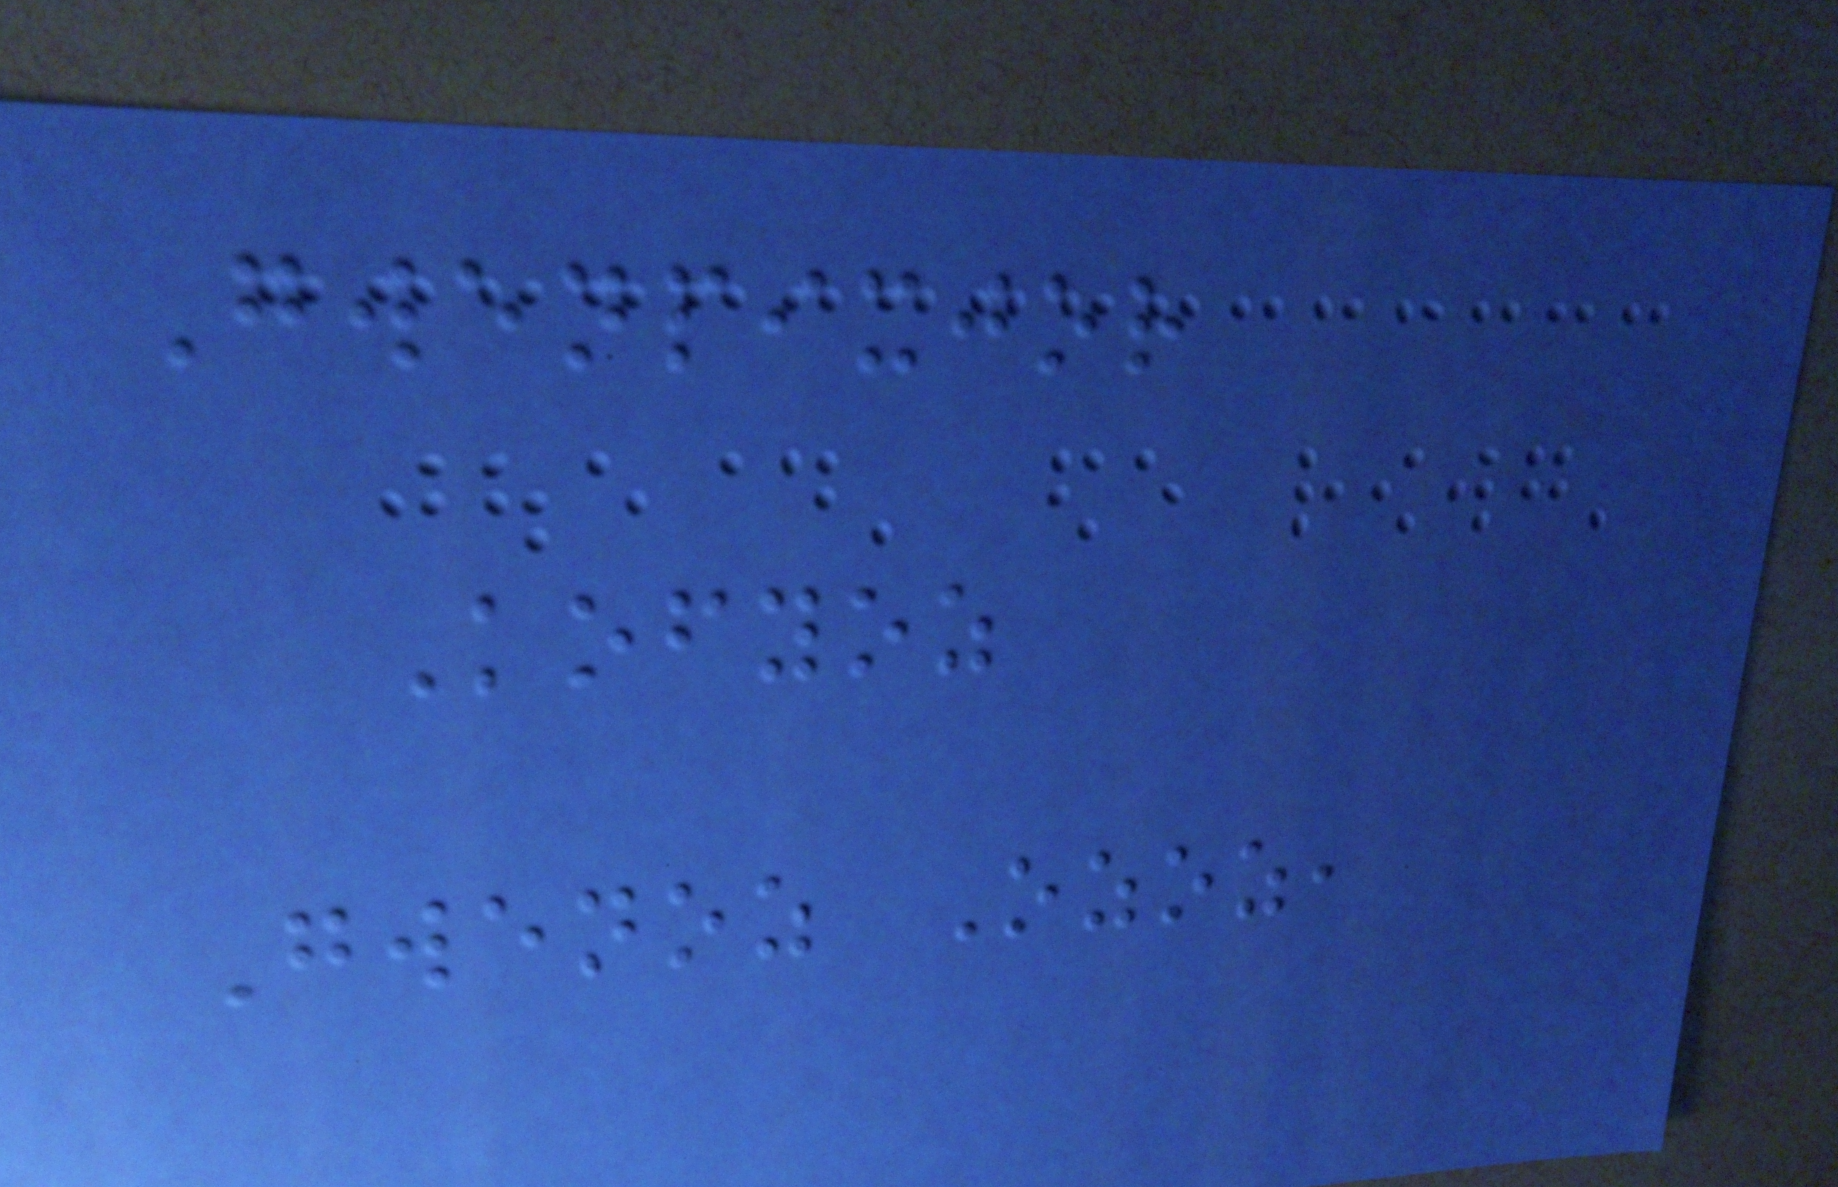Gwenpixjor
Kofyoz
Gwenoz Ozoz,
